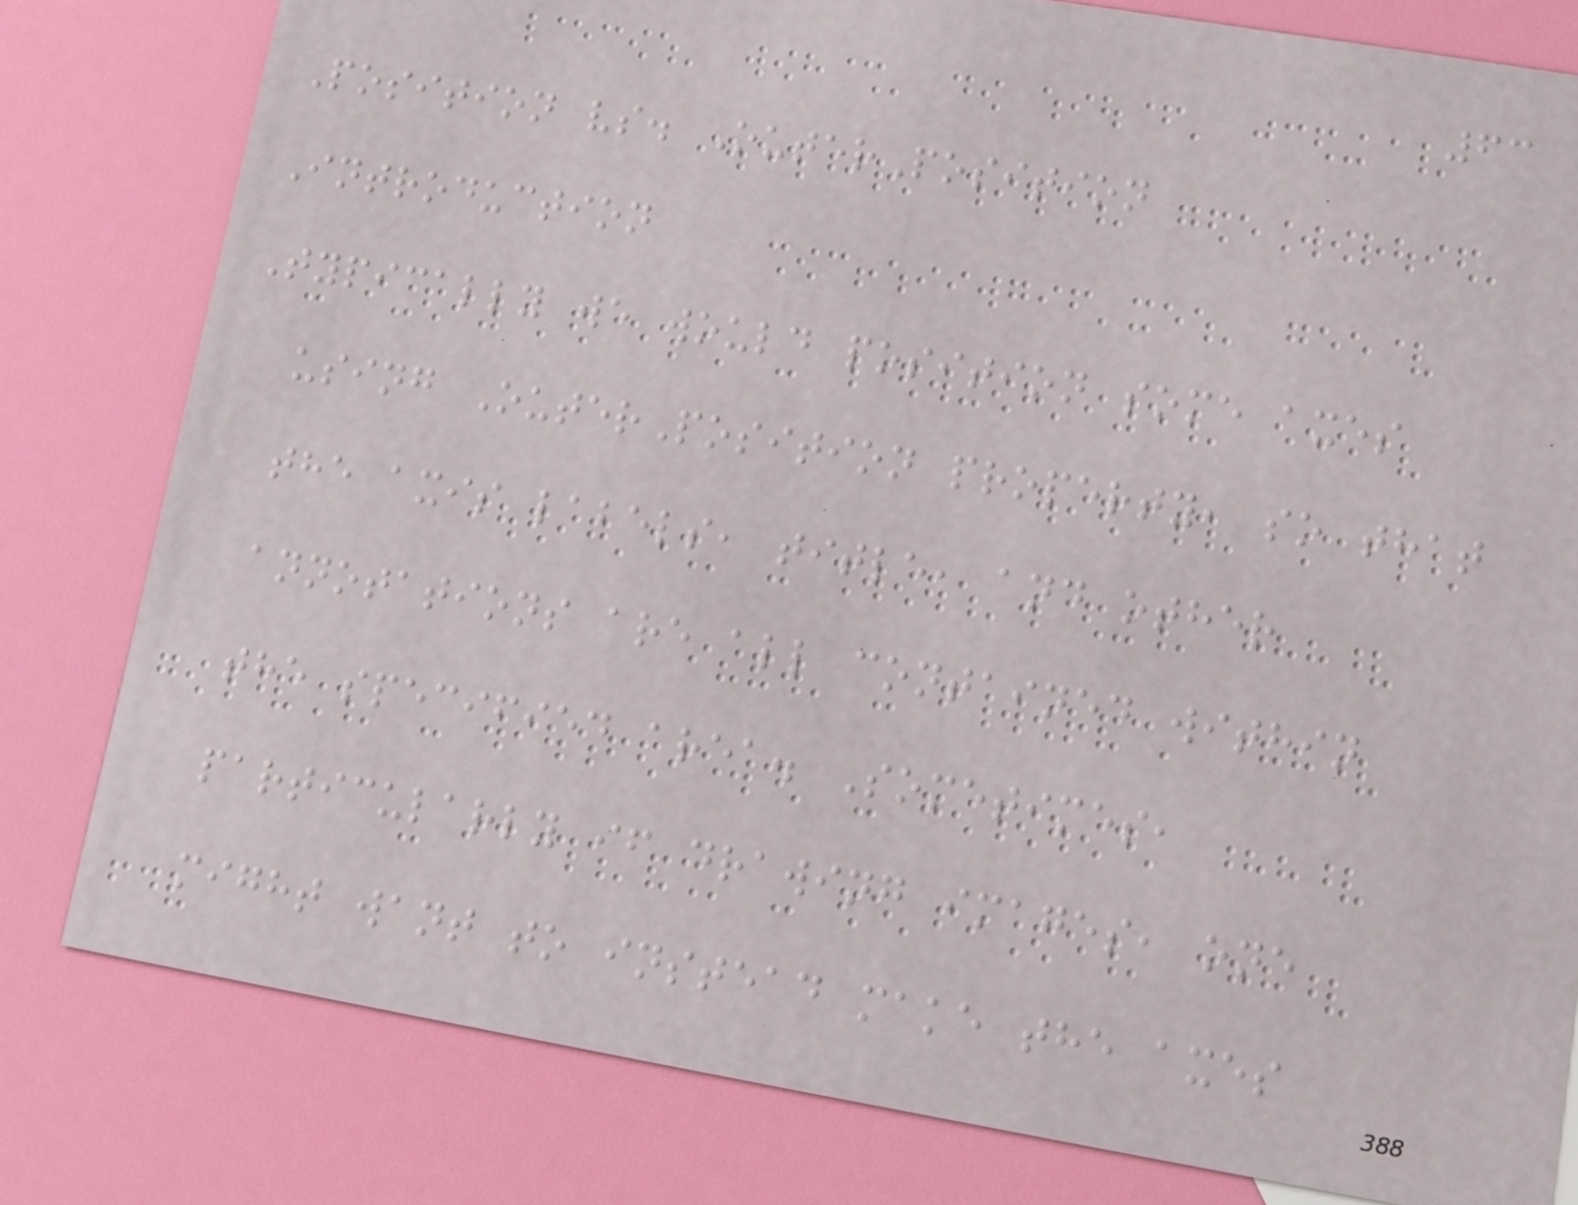63
Position vs. OuterPosition
Introduction
Typically we would position some axes
using OuterPosition property, so that
the axis labels, title, and other
annotations are all contained within
the specified area. Sometimes,
particularly if drawing images, one
might want to instead make the axes
